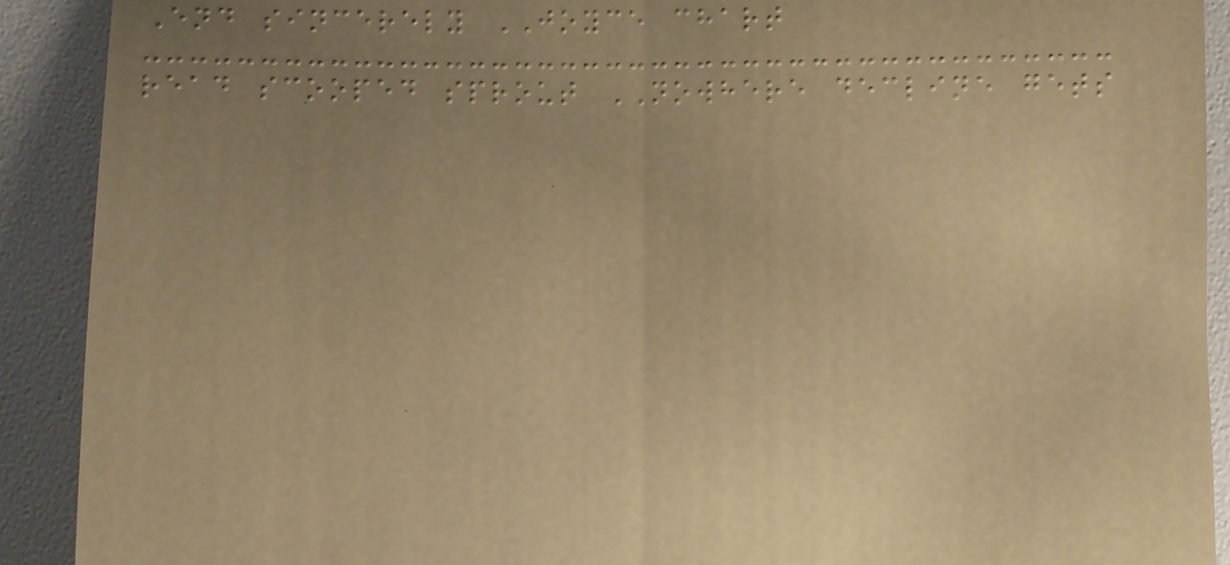End sincerely JOYCE chart
read scooped sprout NOWHERE decline gets
